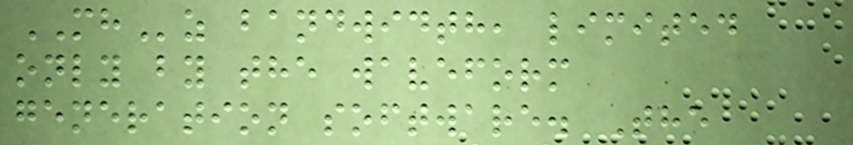MHz bandwidth, limited
only by the waveform
generation software. The
